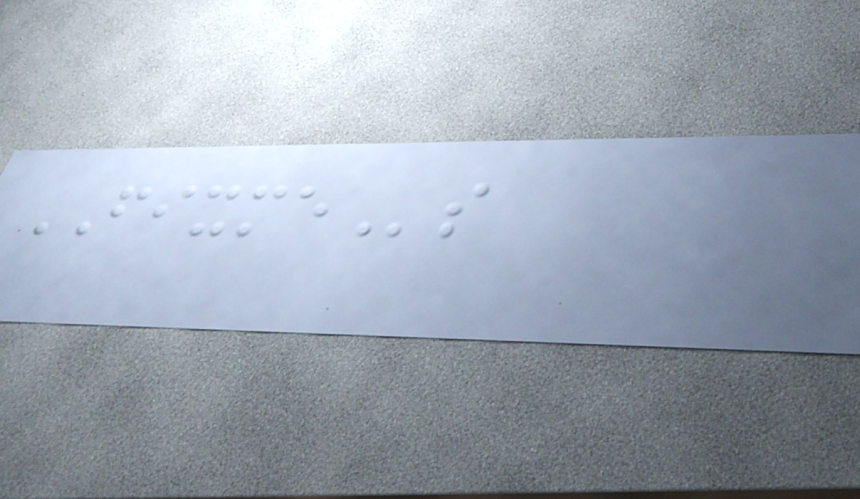FIXMEs
